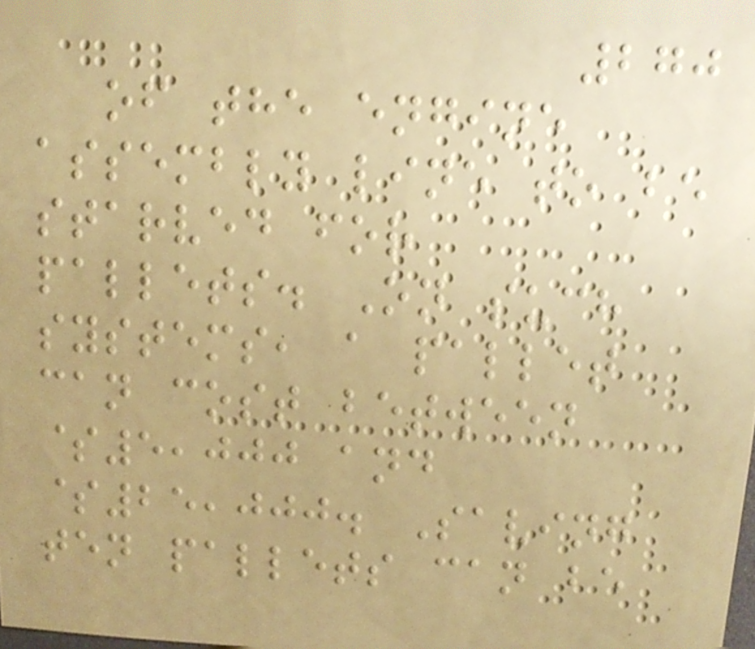270
of the engine
assembly line to be
starved for
pallets. On such
systems, a pallet
can cost between
$5,000 and
$25,000. Saving
ten pallets can be
